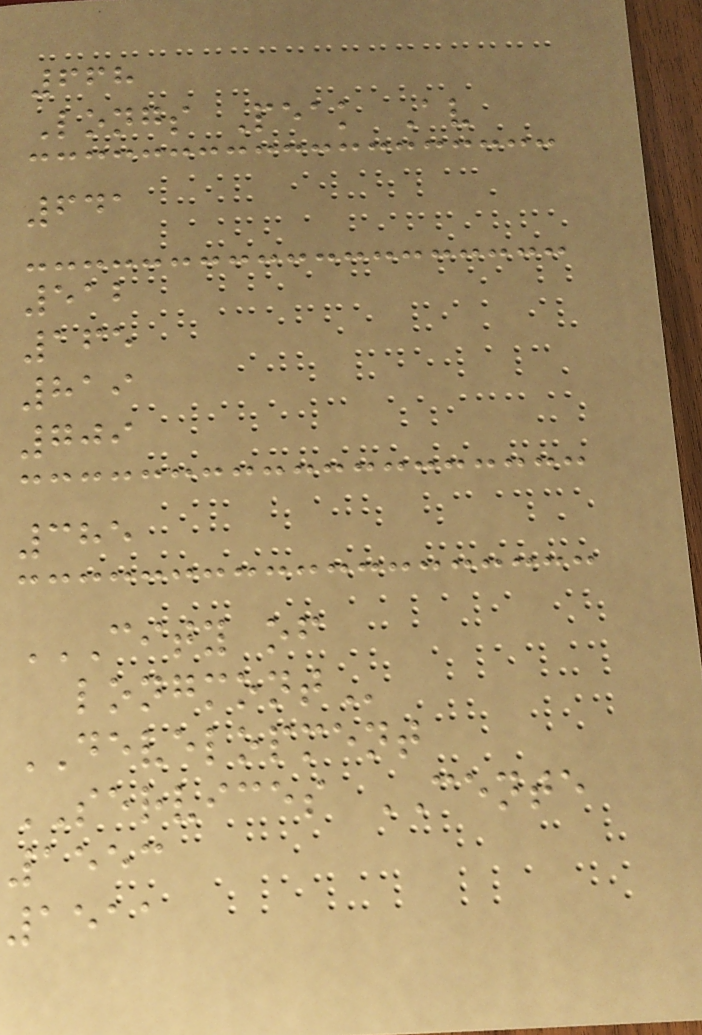668
Longs Peak Av
641
512
165
819
709
385
CITY OF
LONGMONT
DEVELOPMENT
SERVICES CENTE
1553
1511
